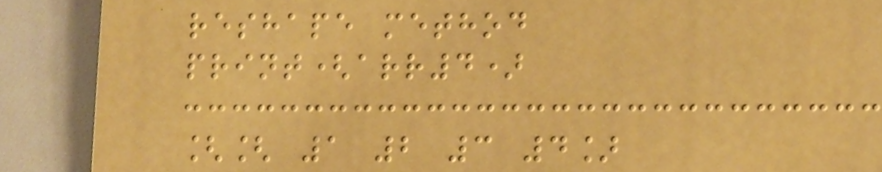reshape method
print(arr4)
[[ 1 2 3 4]
